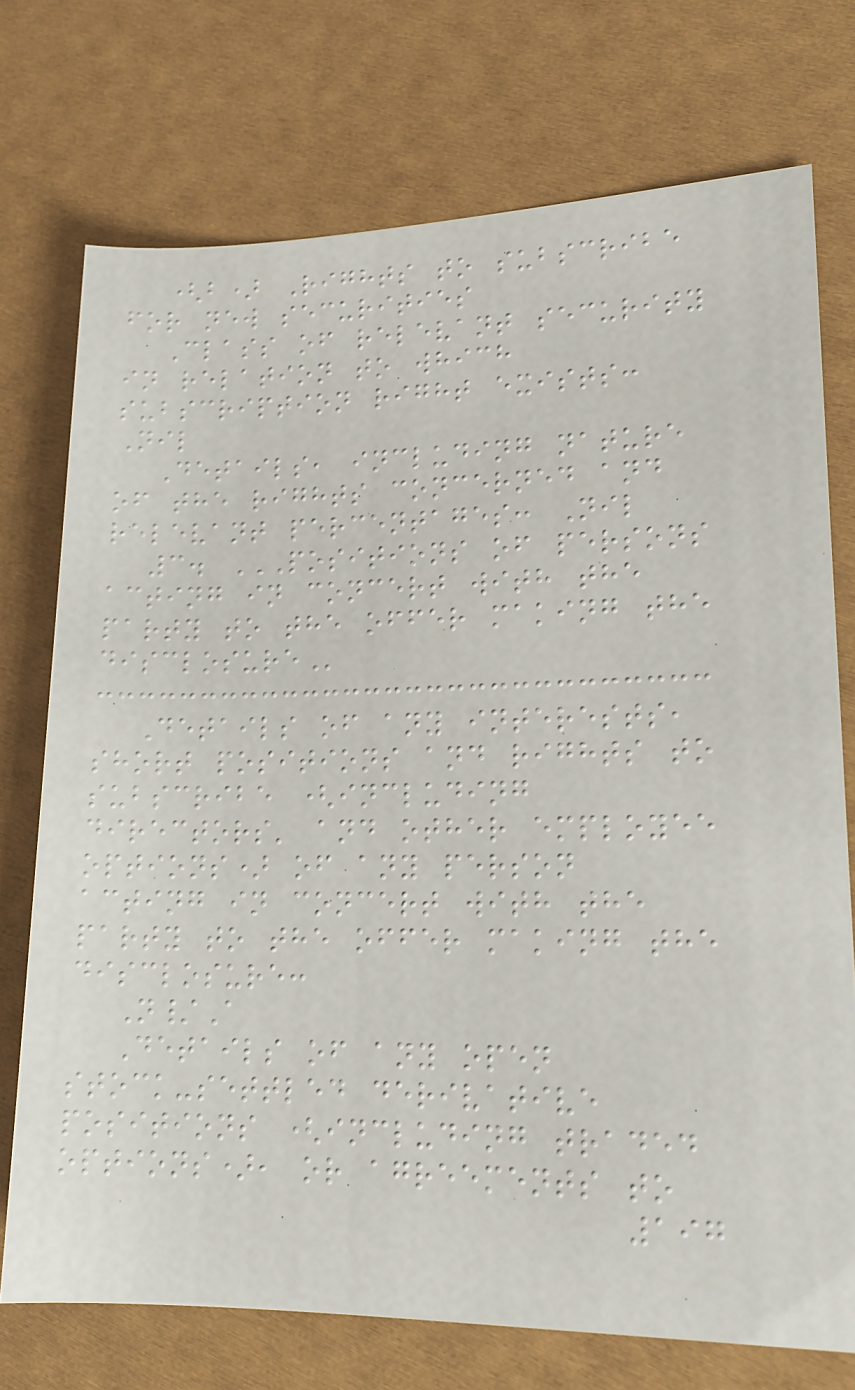(b) Rights to subscribe
for new securities
Class of relevant security
in relation to which
subscription right exists:
Nil
Details, including nature
of the rights concerned and
relevant percentages: Nil
3. POSITIONS OF PERSONS
ACTING IN CONCERT WITH THE
PARTY TO THE OFFER MAKING THE
DISCLOSURE
Details of any interests,
short positions and rights to
subscribe (including
directors' and other employee
options) of any person
acting in concert with the
party to the offer making the
disclosure:
N/A
Details of any open
stock-settled derivative
positions (including traded
options), or agreements to
197
